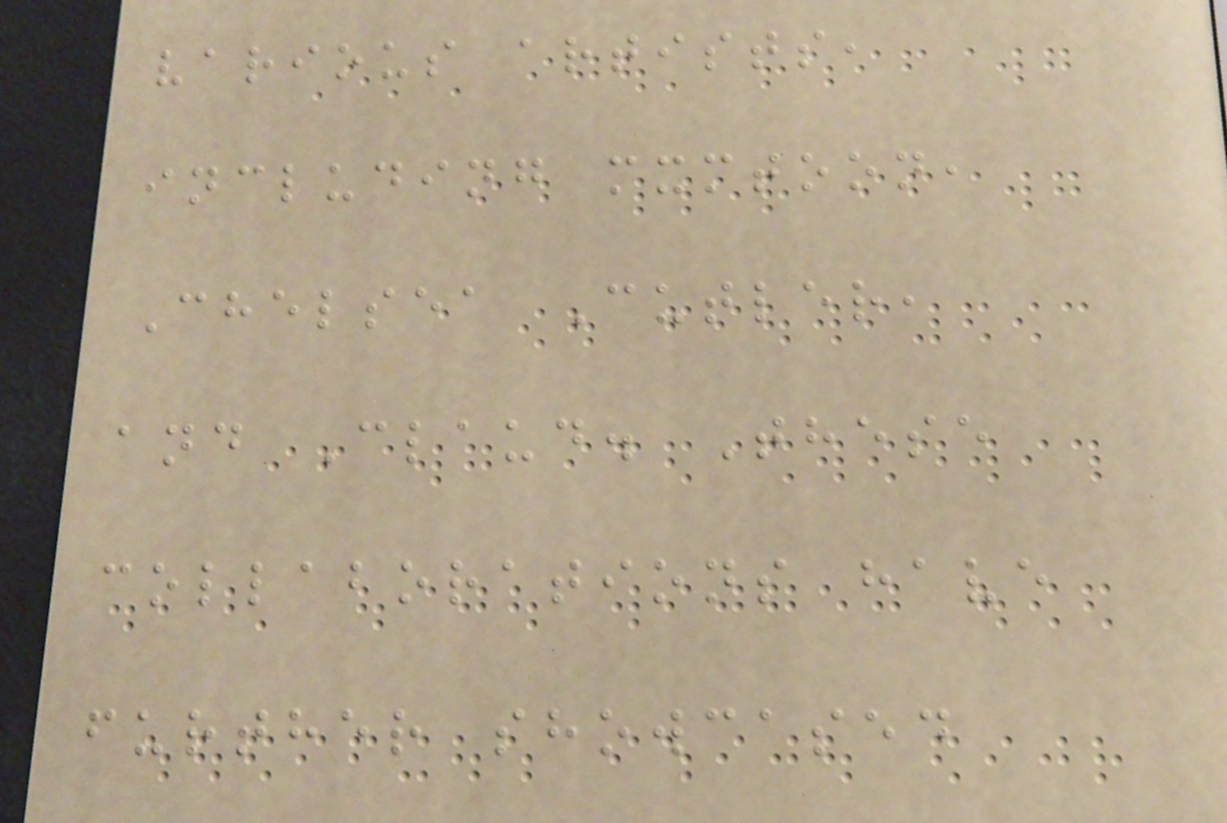various artists,
including mxmtoon,
Chelsea Cutler,
and Claud. These
collaborations have
further showcased
